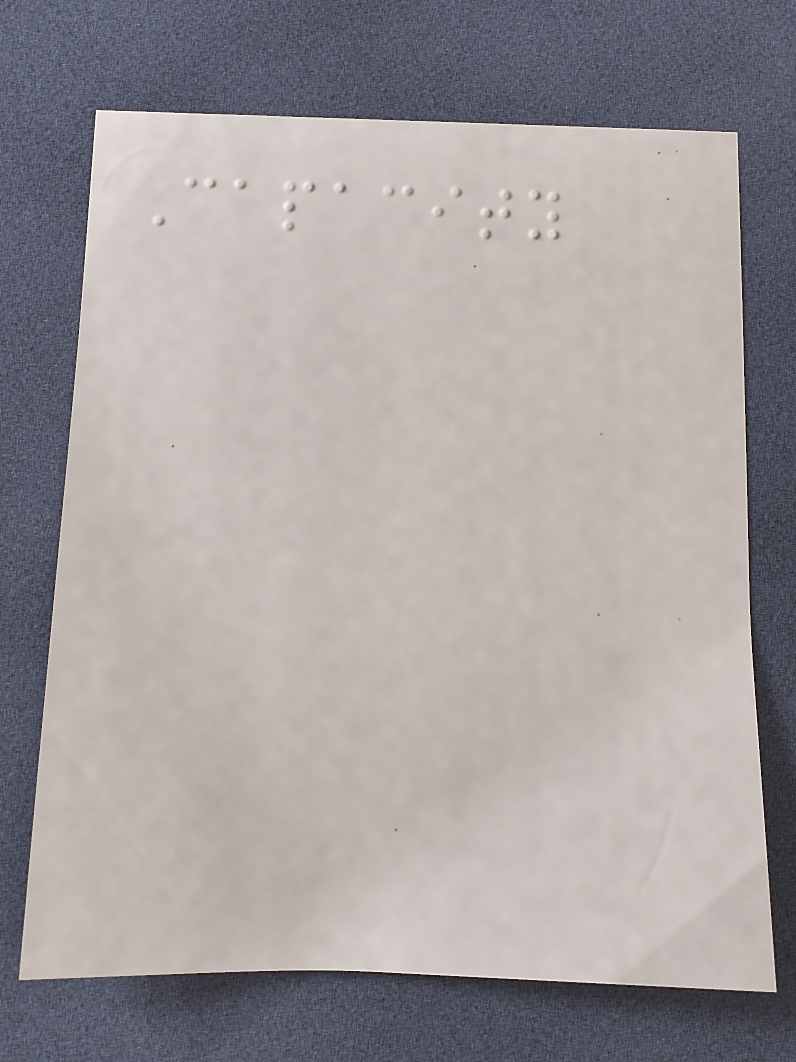Capacity
